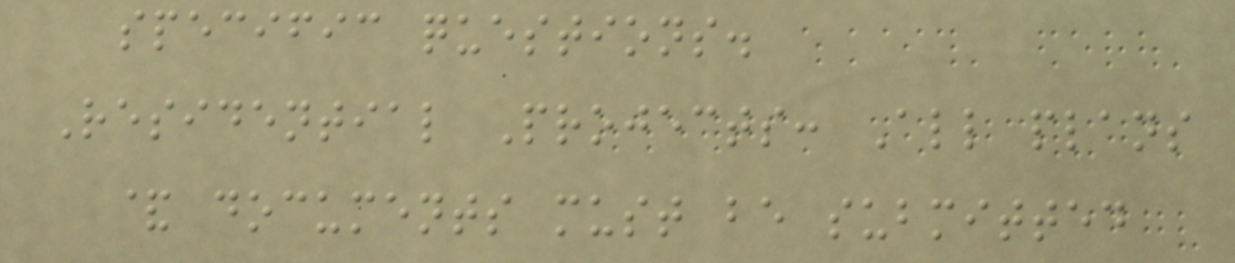specific questions.
Residential Projects: All plans
& documents must be submitted
